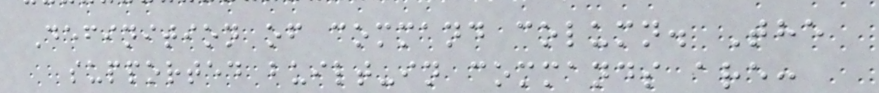Definition of command column. The
supported built-in commands are:
